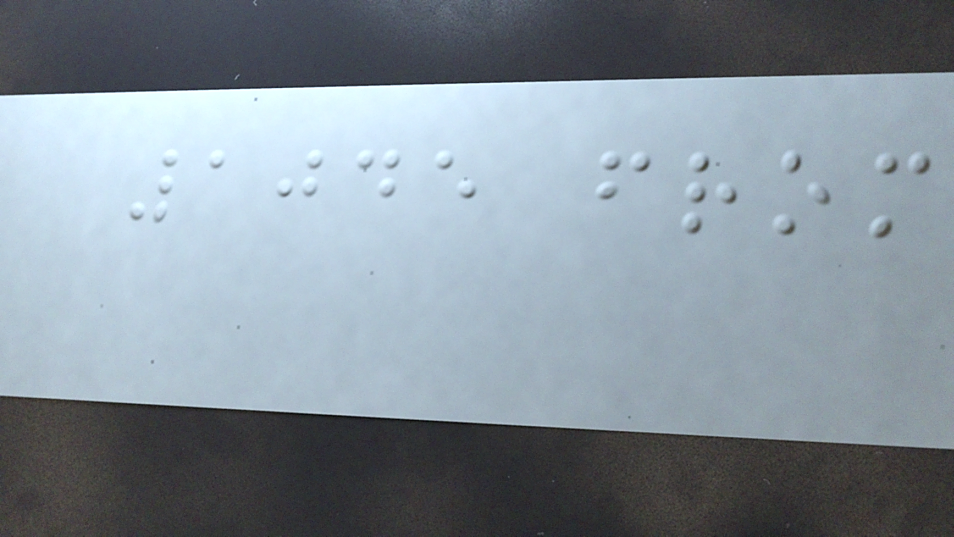1045 from
